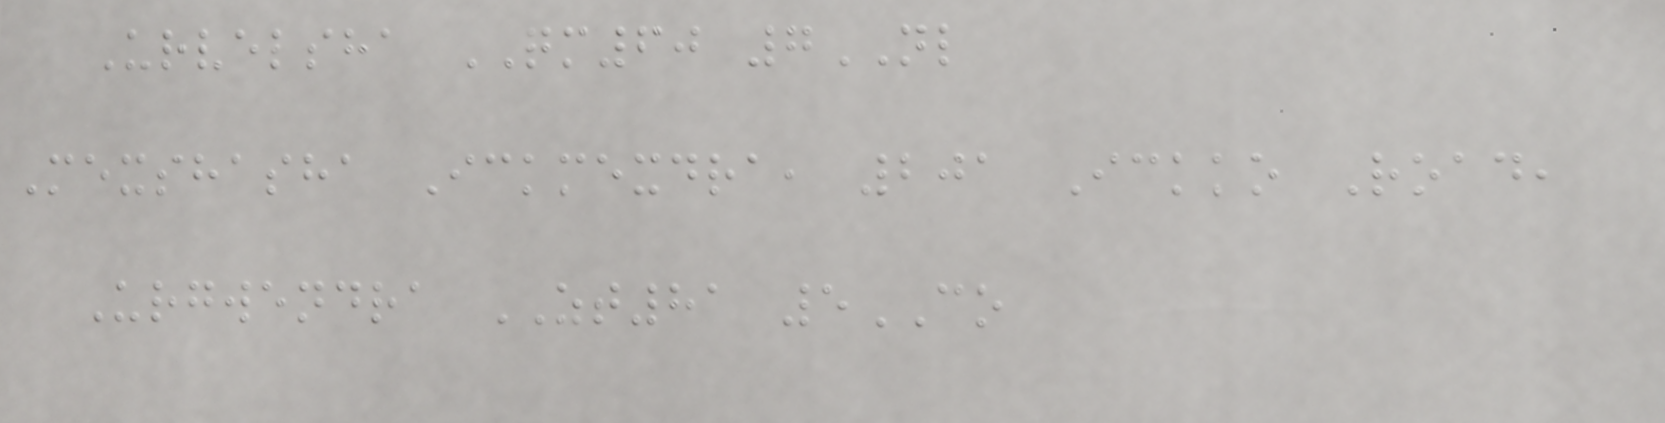Urvelsha QM60 7NL
Mexshasha Ickmexdra, 201 Ickko Road,
Urgwendra ZT81 5CO
